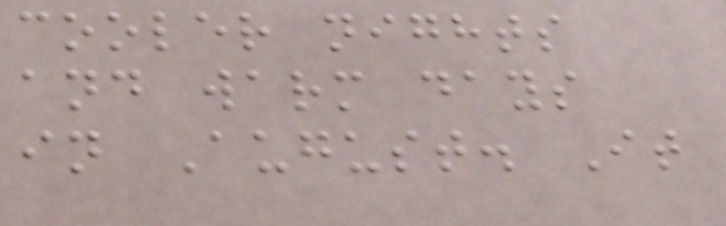cooler nights
and warm days
in August. It
